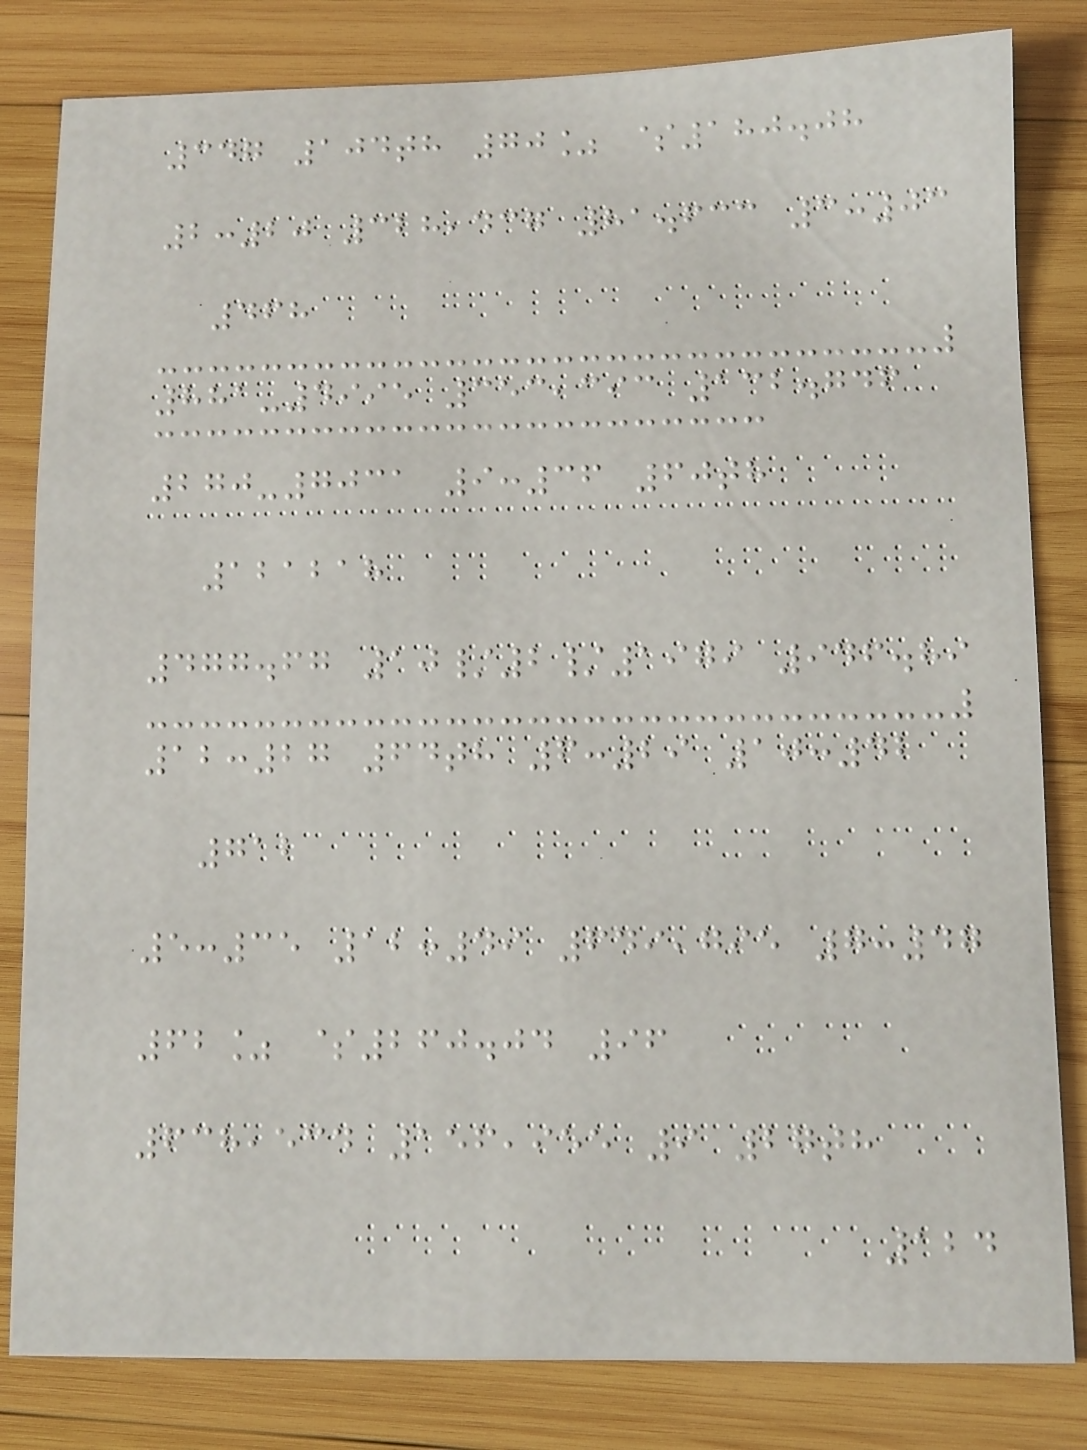347 104th 70% $180.08
2:20 328,437 81.633 3:03
468
881-4995 353,393 132.746
270-7031 9:36 60th
121218
477.67 10/2/1979 946.89
12:27 64th 6:29 10:42
712
5:35 12:49 649,795 7:47
62% $260.04 96
638,534 156,955 9 27th
124
